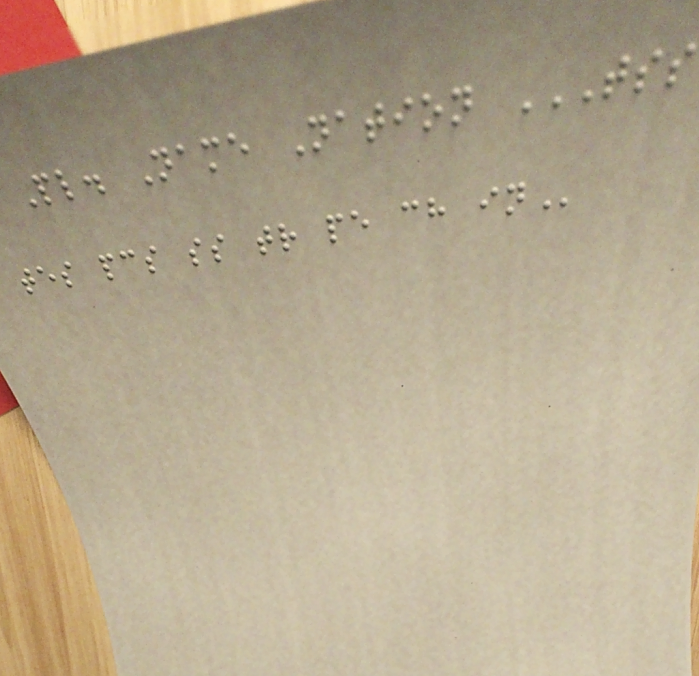Pl. Name Nation TSS
TES PCS SS TR PE CH IN
